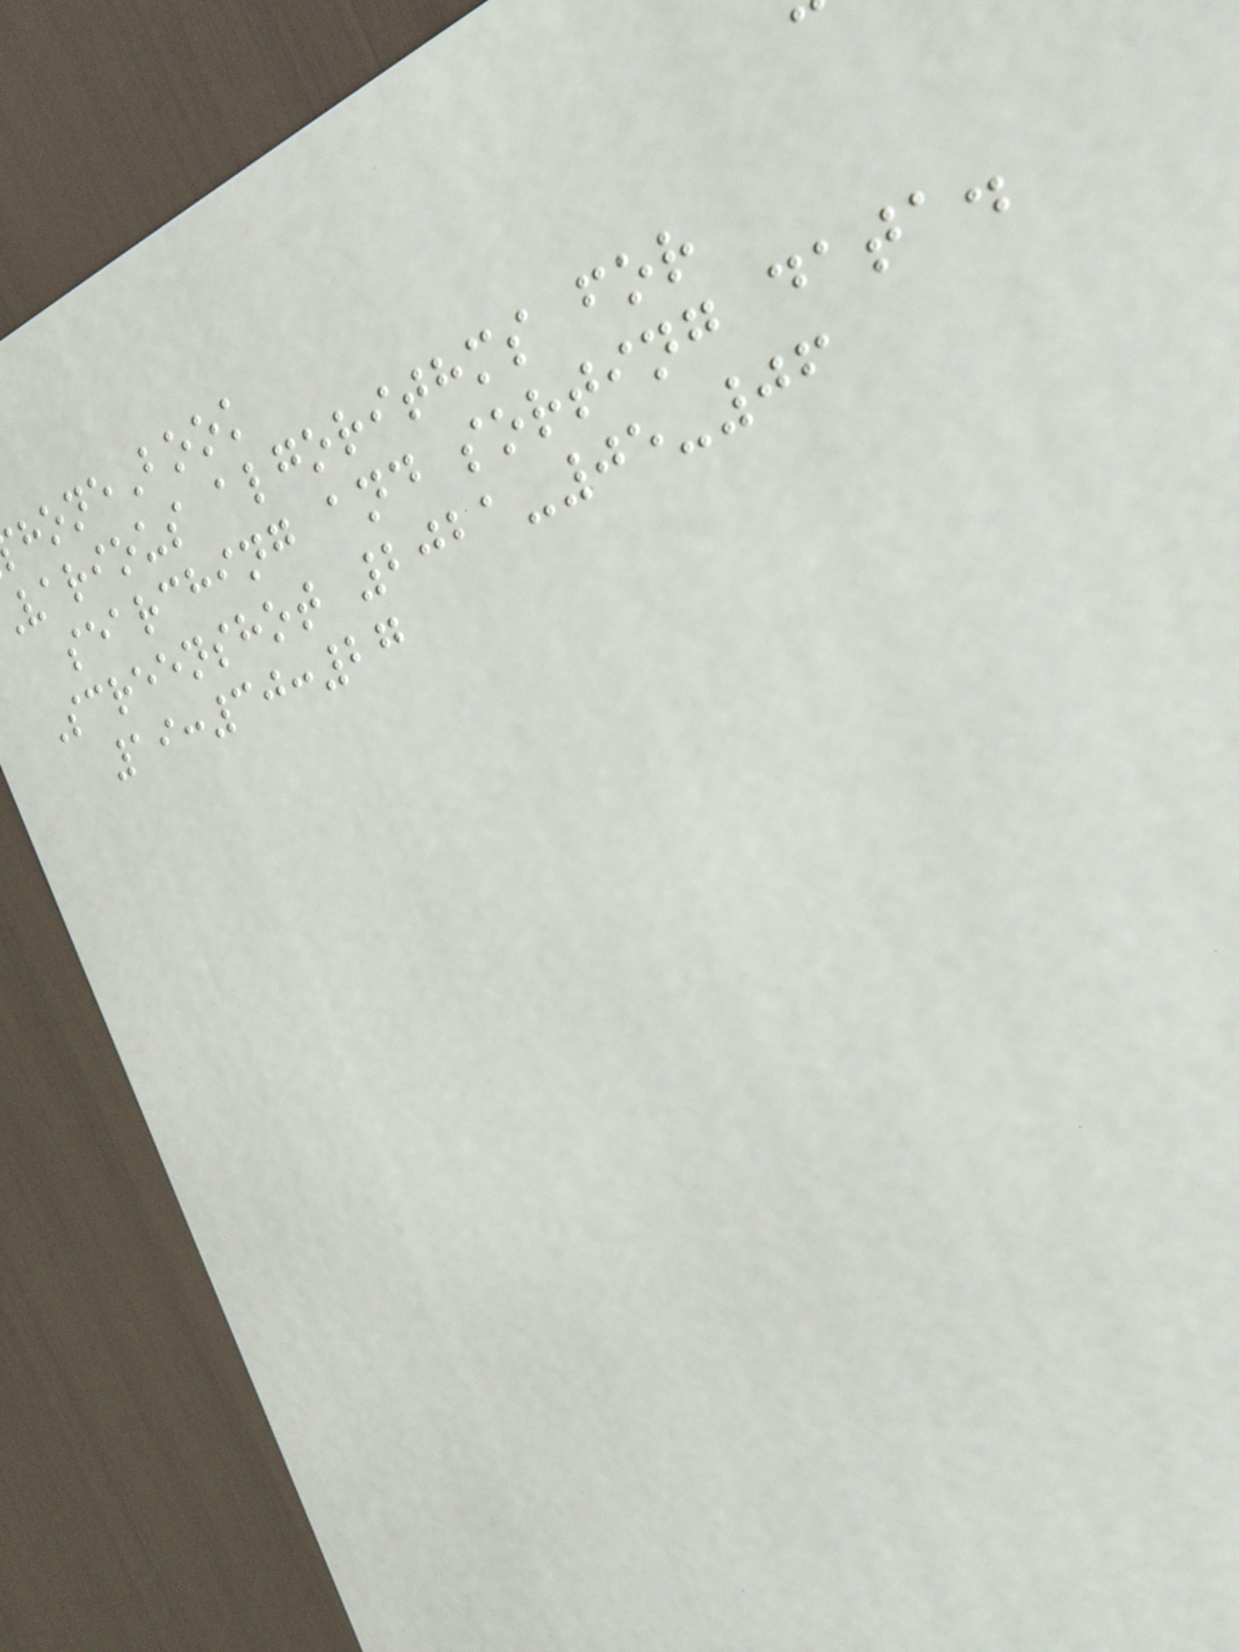honeBook
various algorithms for
searching and sorting data.
Screenshot 2021-05-06
19:30:27
